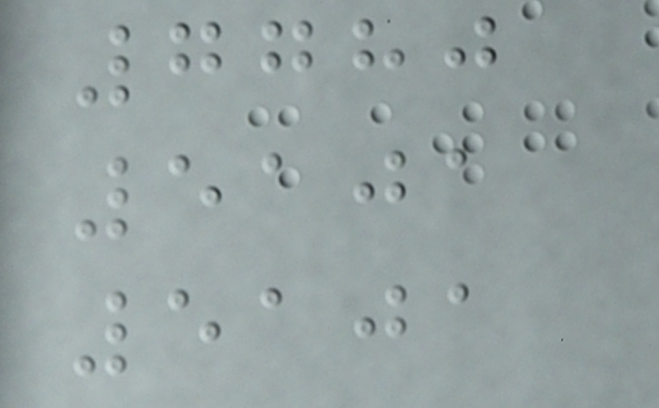7780
5101
5101
